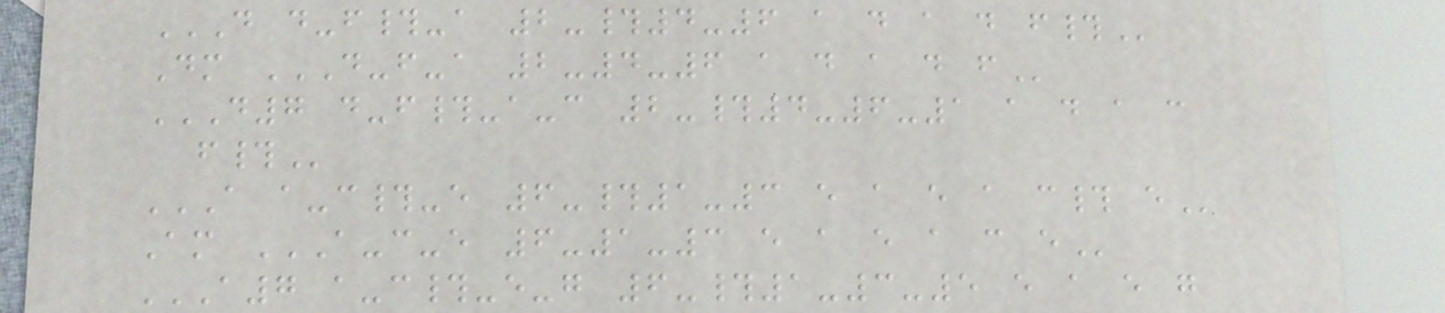D D-F#-A 2-#4-6 A D A D F#
Dm D-F-A 2-4-6 A D A D F
D7 D-F#-A-C 2-#4-6-1 A D A C
F#
A A-C#-E 6-#1-3 E A E A C# E
Am A-C-E 6-1-3 E A E A C E
A7 A-C#-E-G 6-#1-3-5 E A E G
